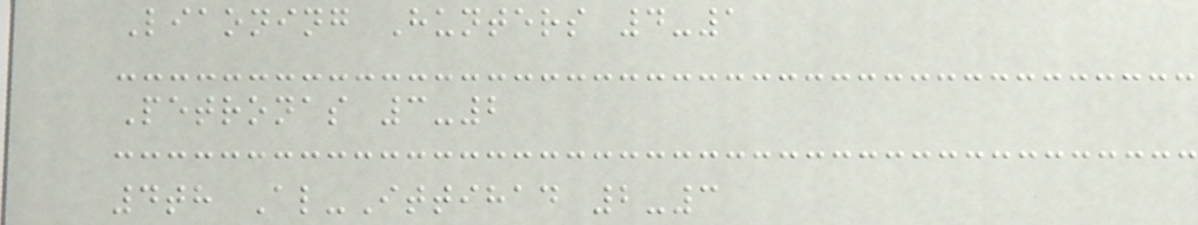Liaoning Hunters 4-1
Petronas 3-2
4th Al-Ittihad 2-3
